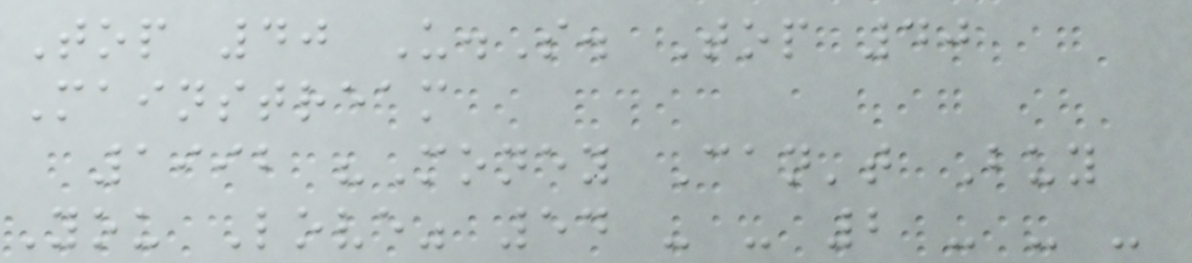Top 40 U.S. Top 40
Mainstream
1992 "Money Can't Buy
You Love" 54 - - 2 - - -
